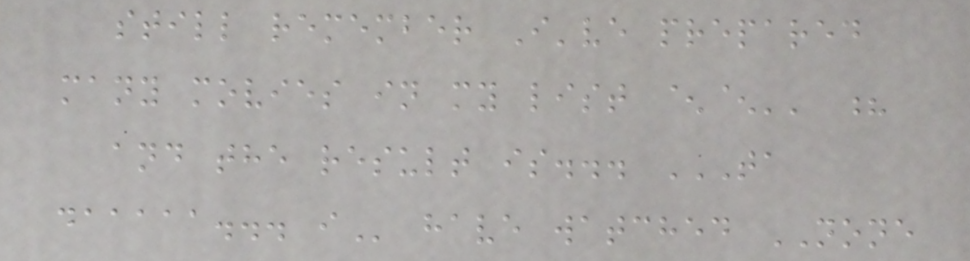still remember I've prepared
many movies in my list ^^'' ?
and the result is... TA
DAAAAA... I have watched NONE
